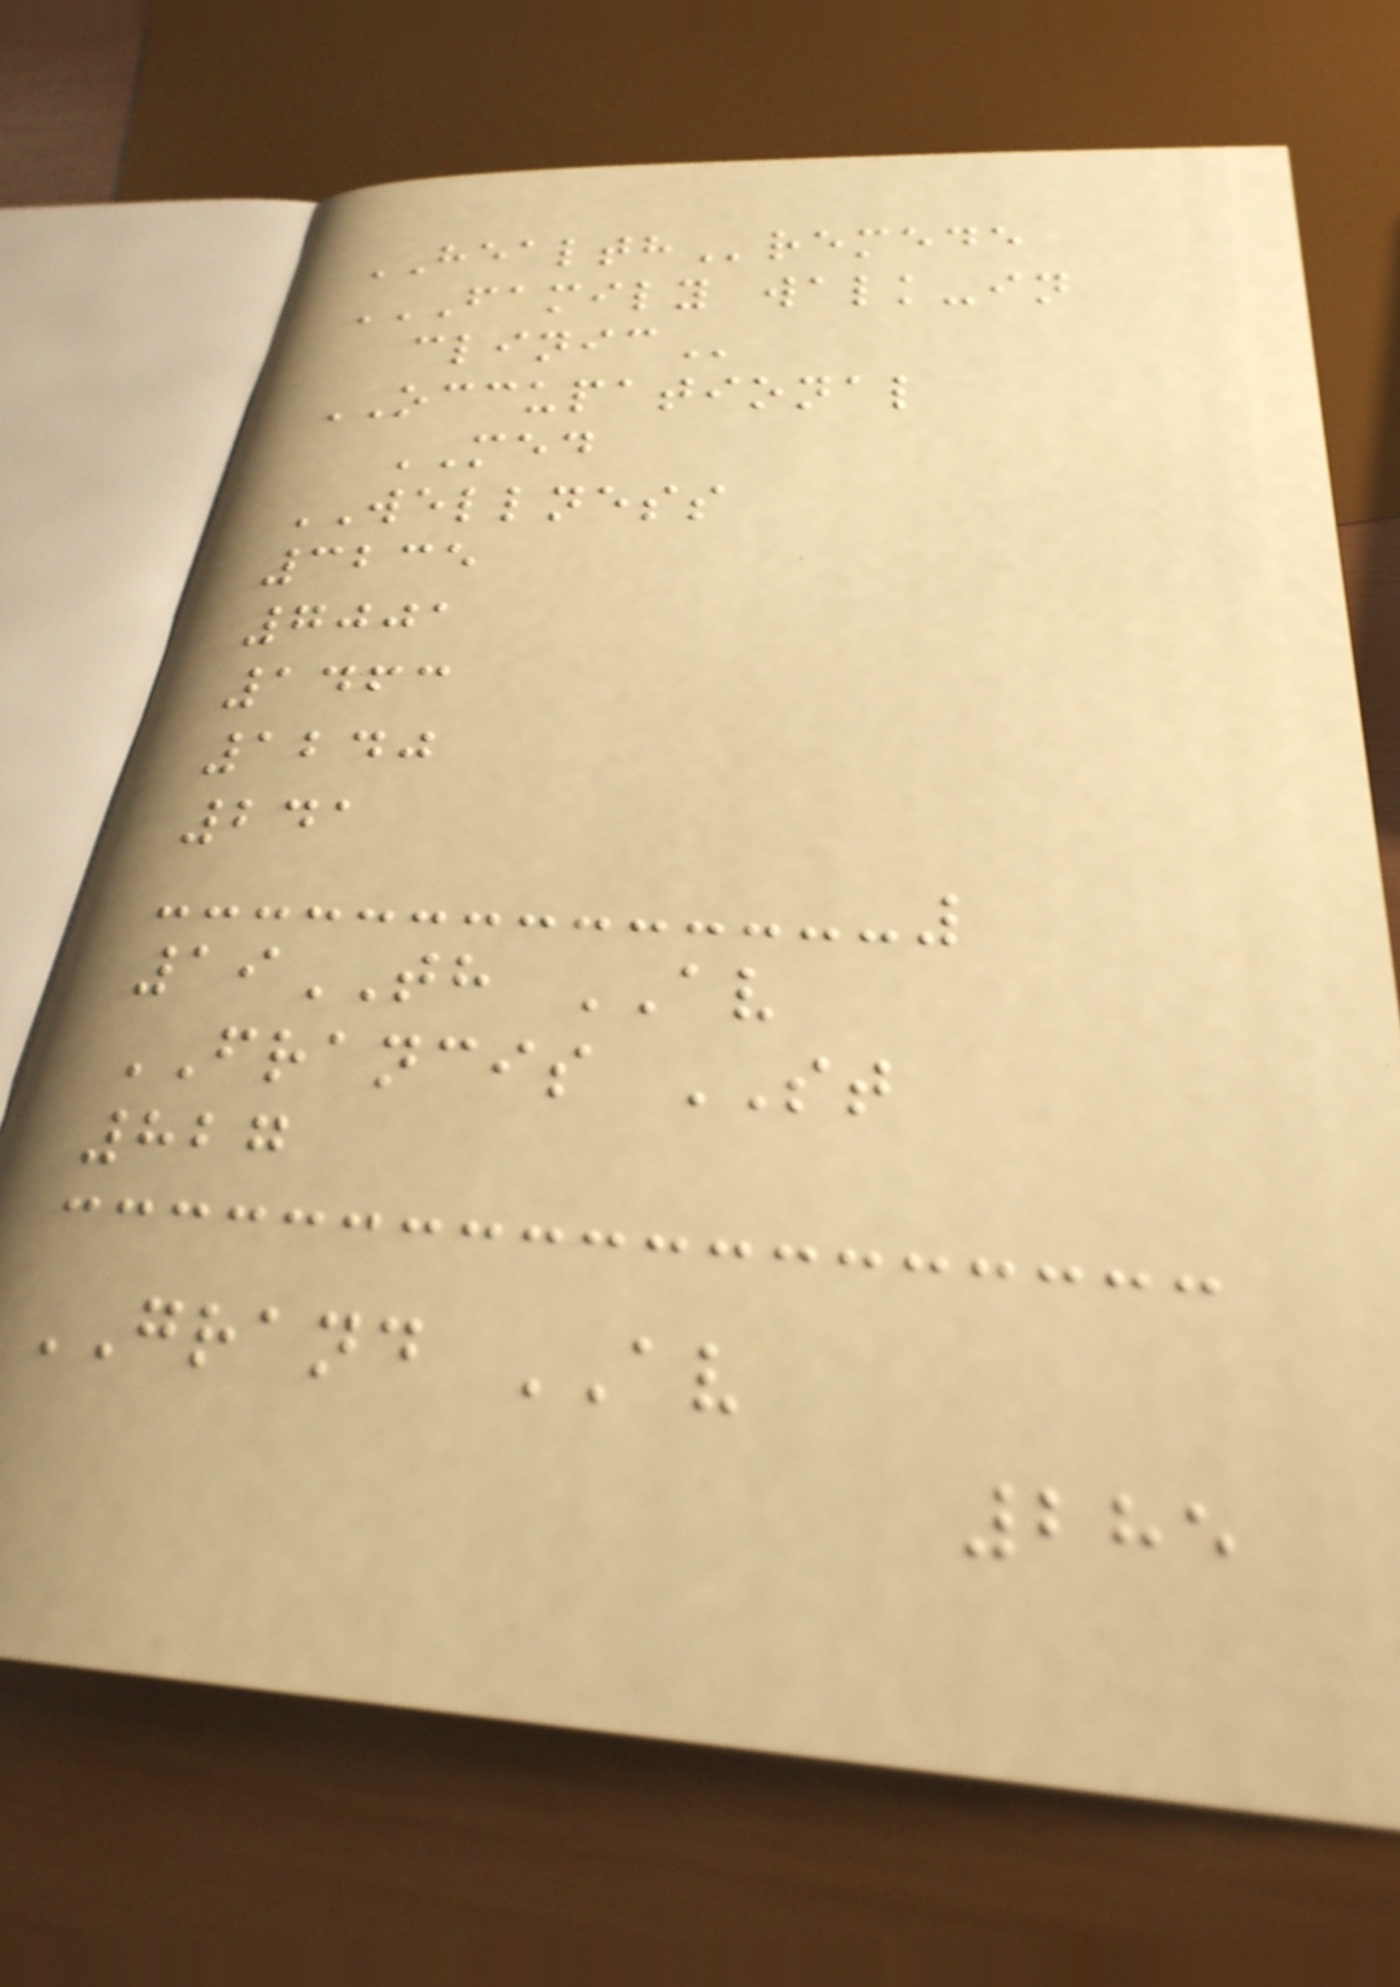HEALTHremede
FAMILY WALK-IN
CLINIC
OCCUPATIONAL
MED
WELLNESS
3235
7001
1463
1240
241
19TH AV
FRANCIS ST
827
GRAND AV
285
